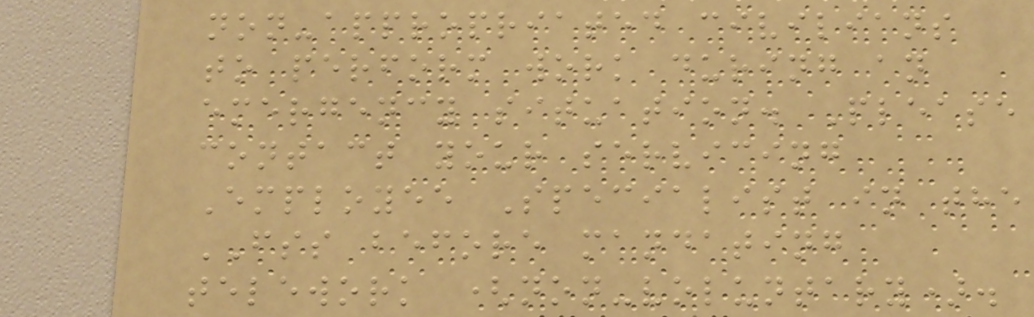non-appropriated civilians
to perform work during an
emergency situation. Please
contact your servicing
Employee Specialist in the
FSS before mandating
telework (non-voluntary).
